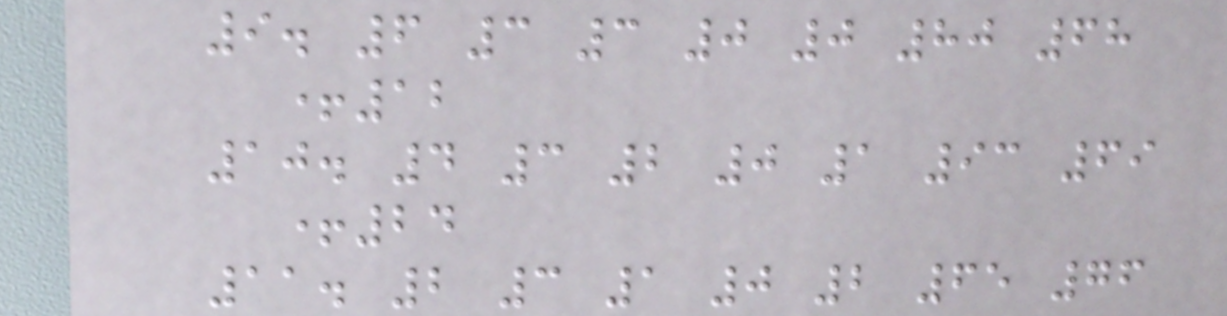9. 6 3 3 0 0 80 68
+12
10. 4 3 2 0 1 93 69
+24
11. 2 3 1 0 2 65 76
